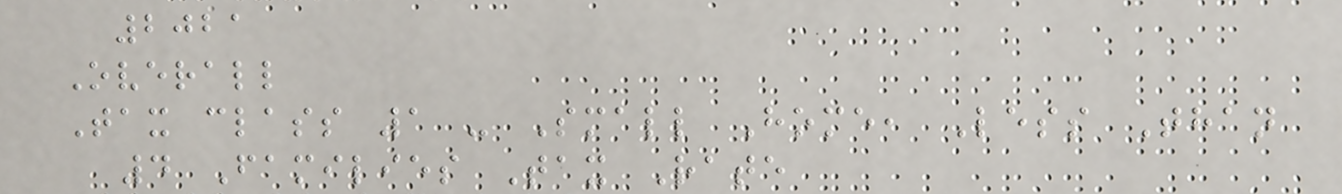2021
Overall
Tax class 1 - Small Home, Less Than
4 Families Tax Rate
